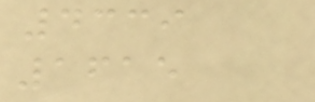4339
1615
